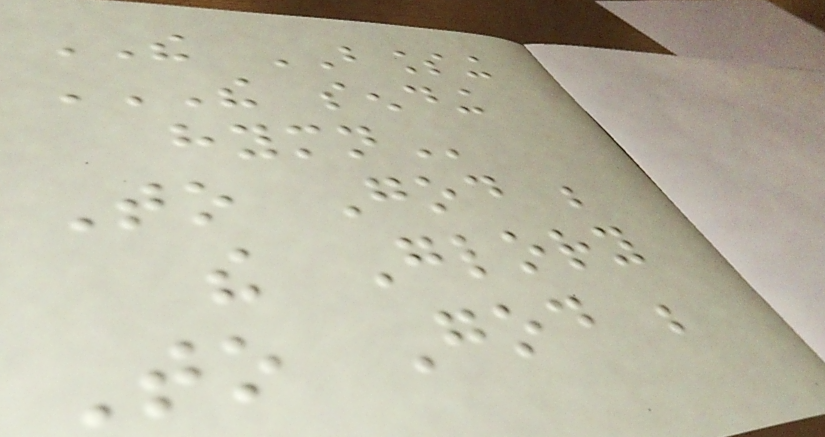THE BLESSING
THE SENDING
HYMN
To God be
the Glory
To God be
